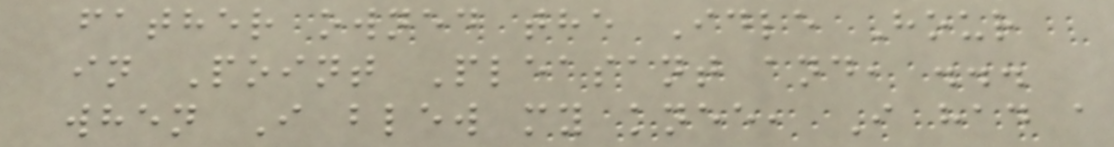father owned the Idle Hour
in Point Pleasant and, ...
when I blew my knee, I had a
